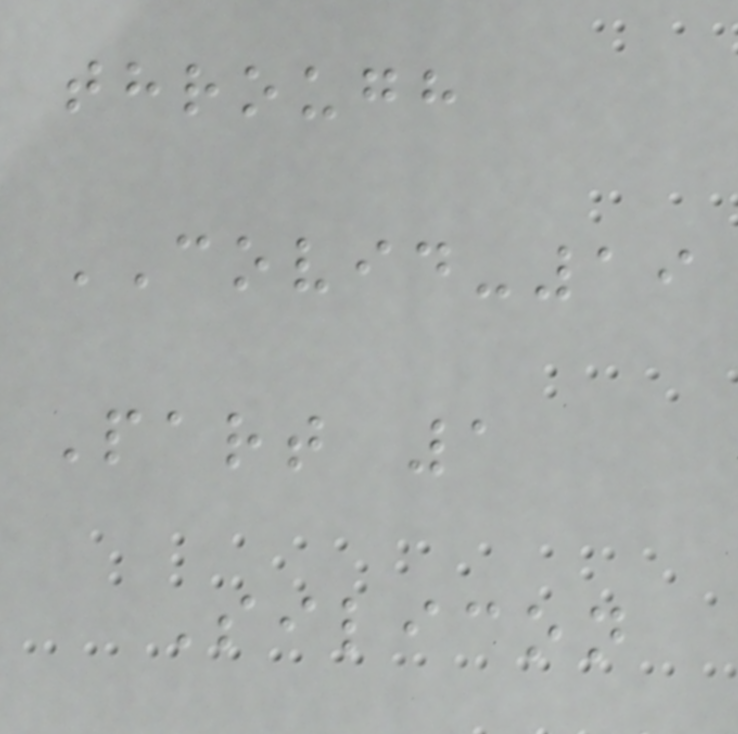through
COVID-19
Part 1
Silicon
